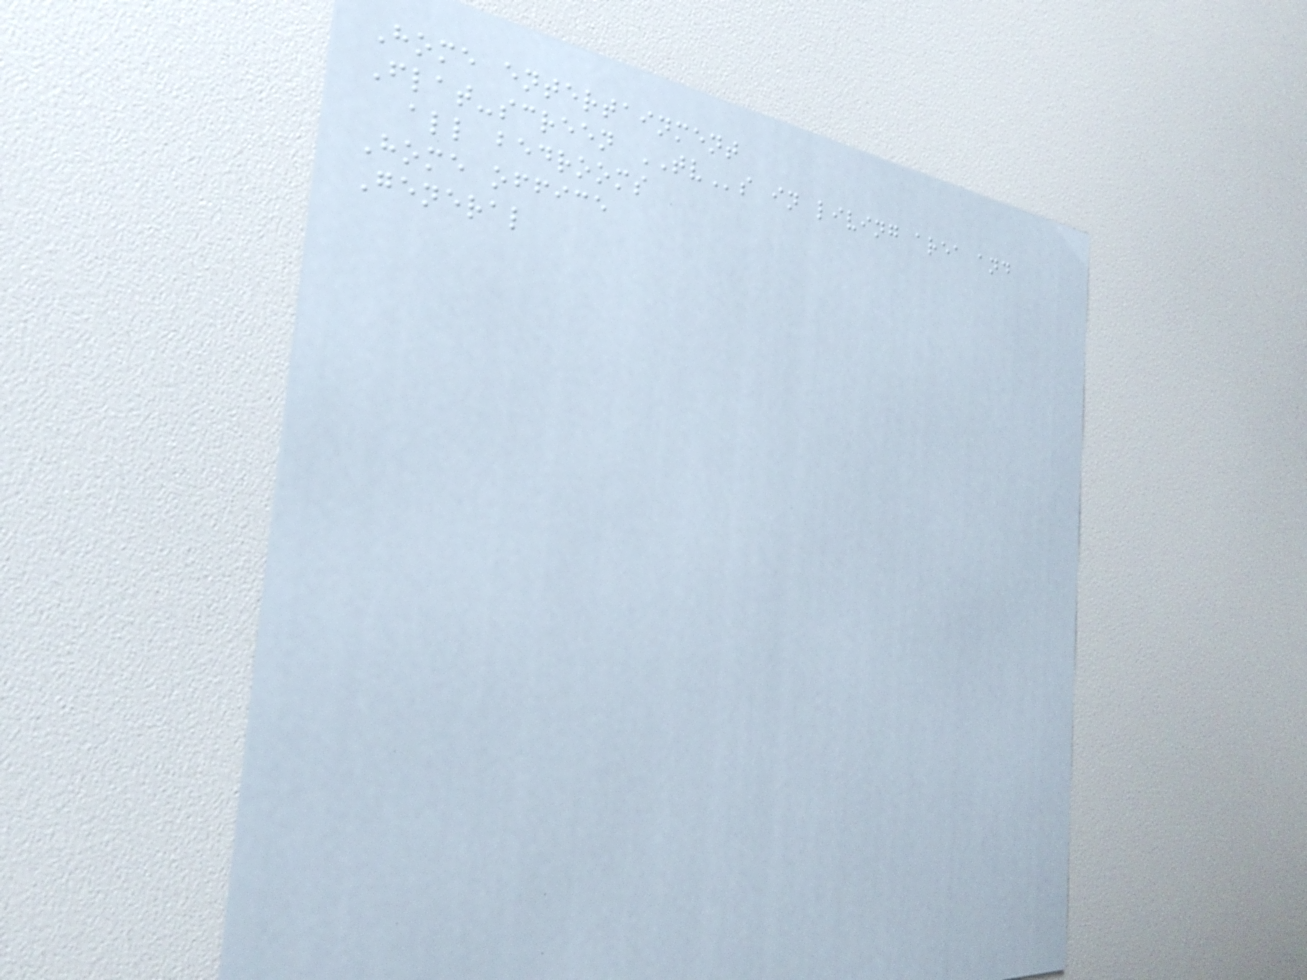Home entertainment
Flat-screen TVs in living area and
all bedrooms
Home office
General
